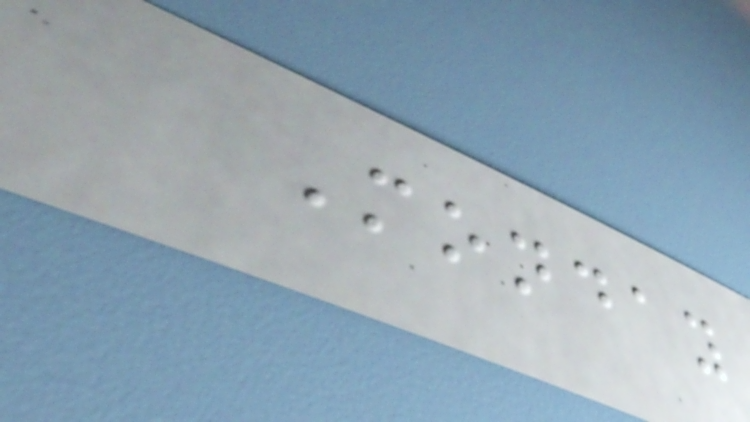Monday
